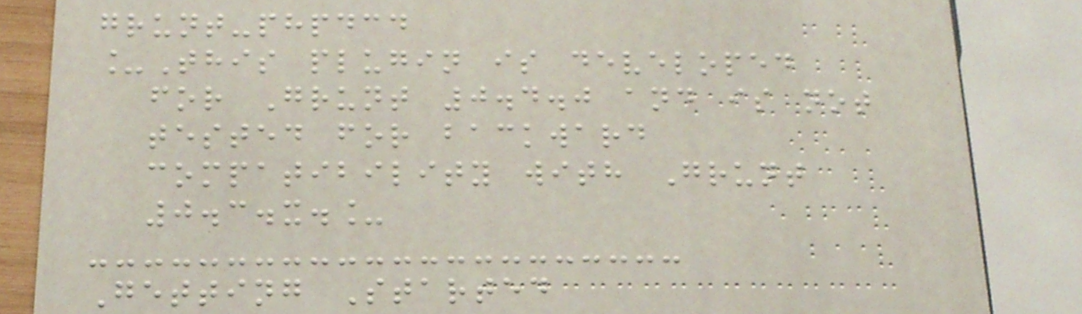grunt-phpdcd
_This plugin is developed
for Grunt 0.4.0 and is not
tested for backward
compatibility with Grunt
0.3.x._
Getting Started
